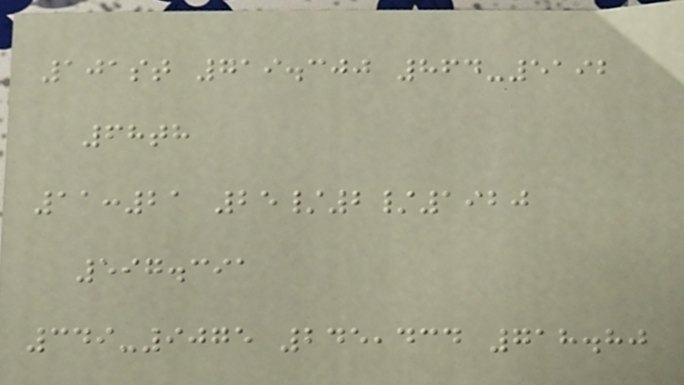101st 719.300 864-5192
68th
11:21 25/2/1920
597.391
349-9075 245,434 718.80
